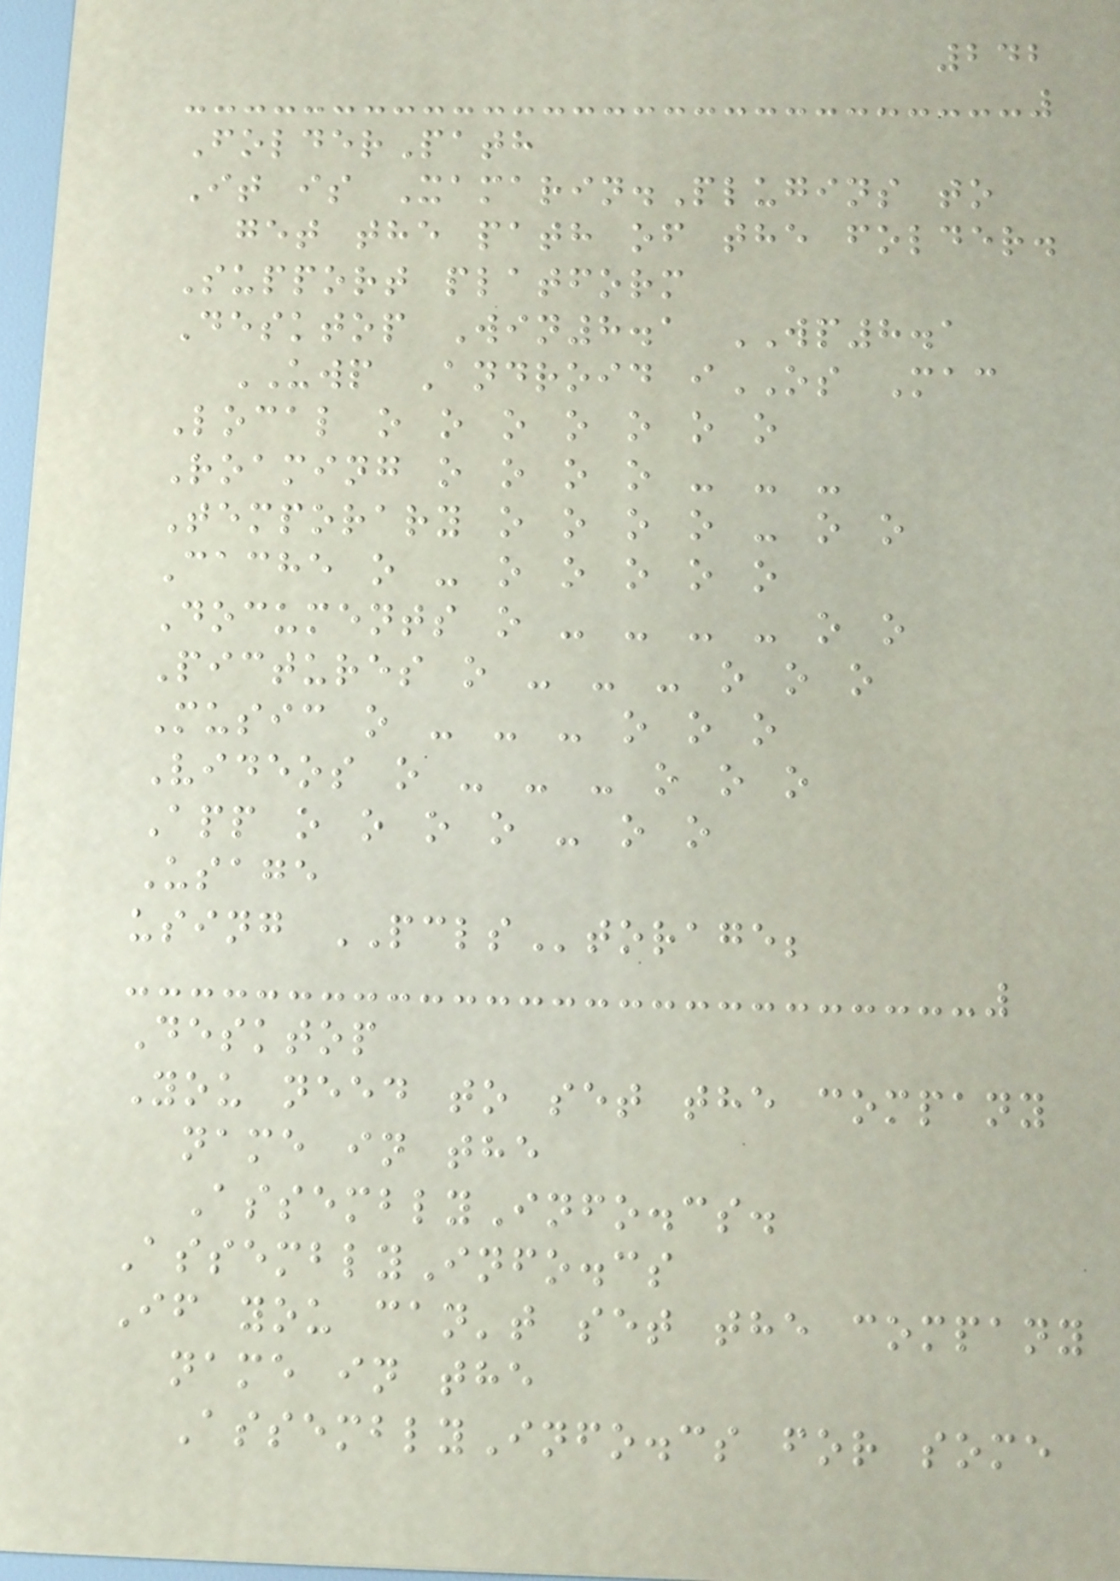242
FolderPath
It is Xamarin.Plugins to
get the path of the folder.
Support platform
Desktop Win8.1 WP8.1
UWP Android iOS Mac
Local o o o o o o o
Roaming o o o o - - -
Temporary o o o o - o o
Cache o - o o o o o
Documents o - - - - o o
Pictures o - - - o o o
Music o - - - o o o
Videos o - - - o o o
App o o o o - o o
Usage
using PCLStorage;
Desktop
You need to set the company
name in the
AssemblyInfo.cs.
AssemblyInfo.cs
If you can't set the company
name in the
AssemblyInfo.cs for some
